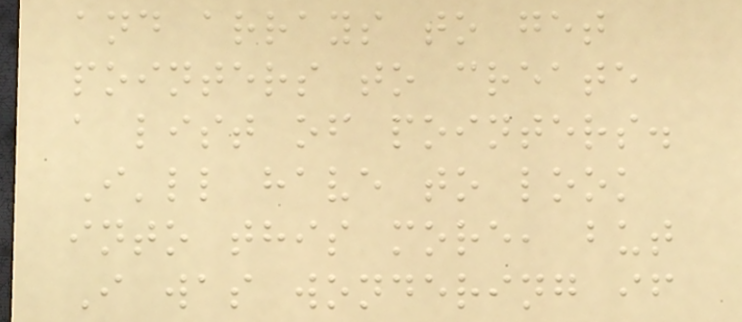and arrays to get
pointers to create
a list of pointers.
I'll have to look
into this more, but
I was wondering if
